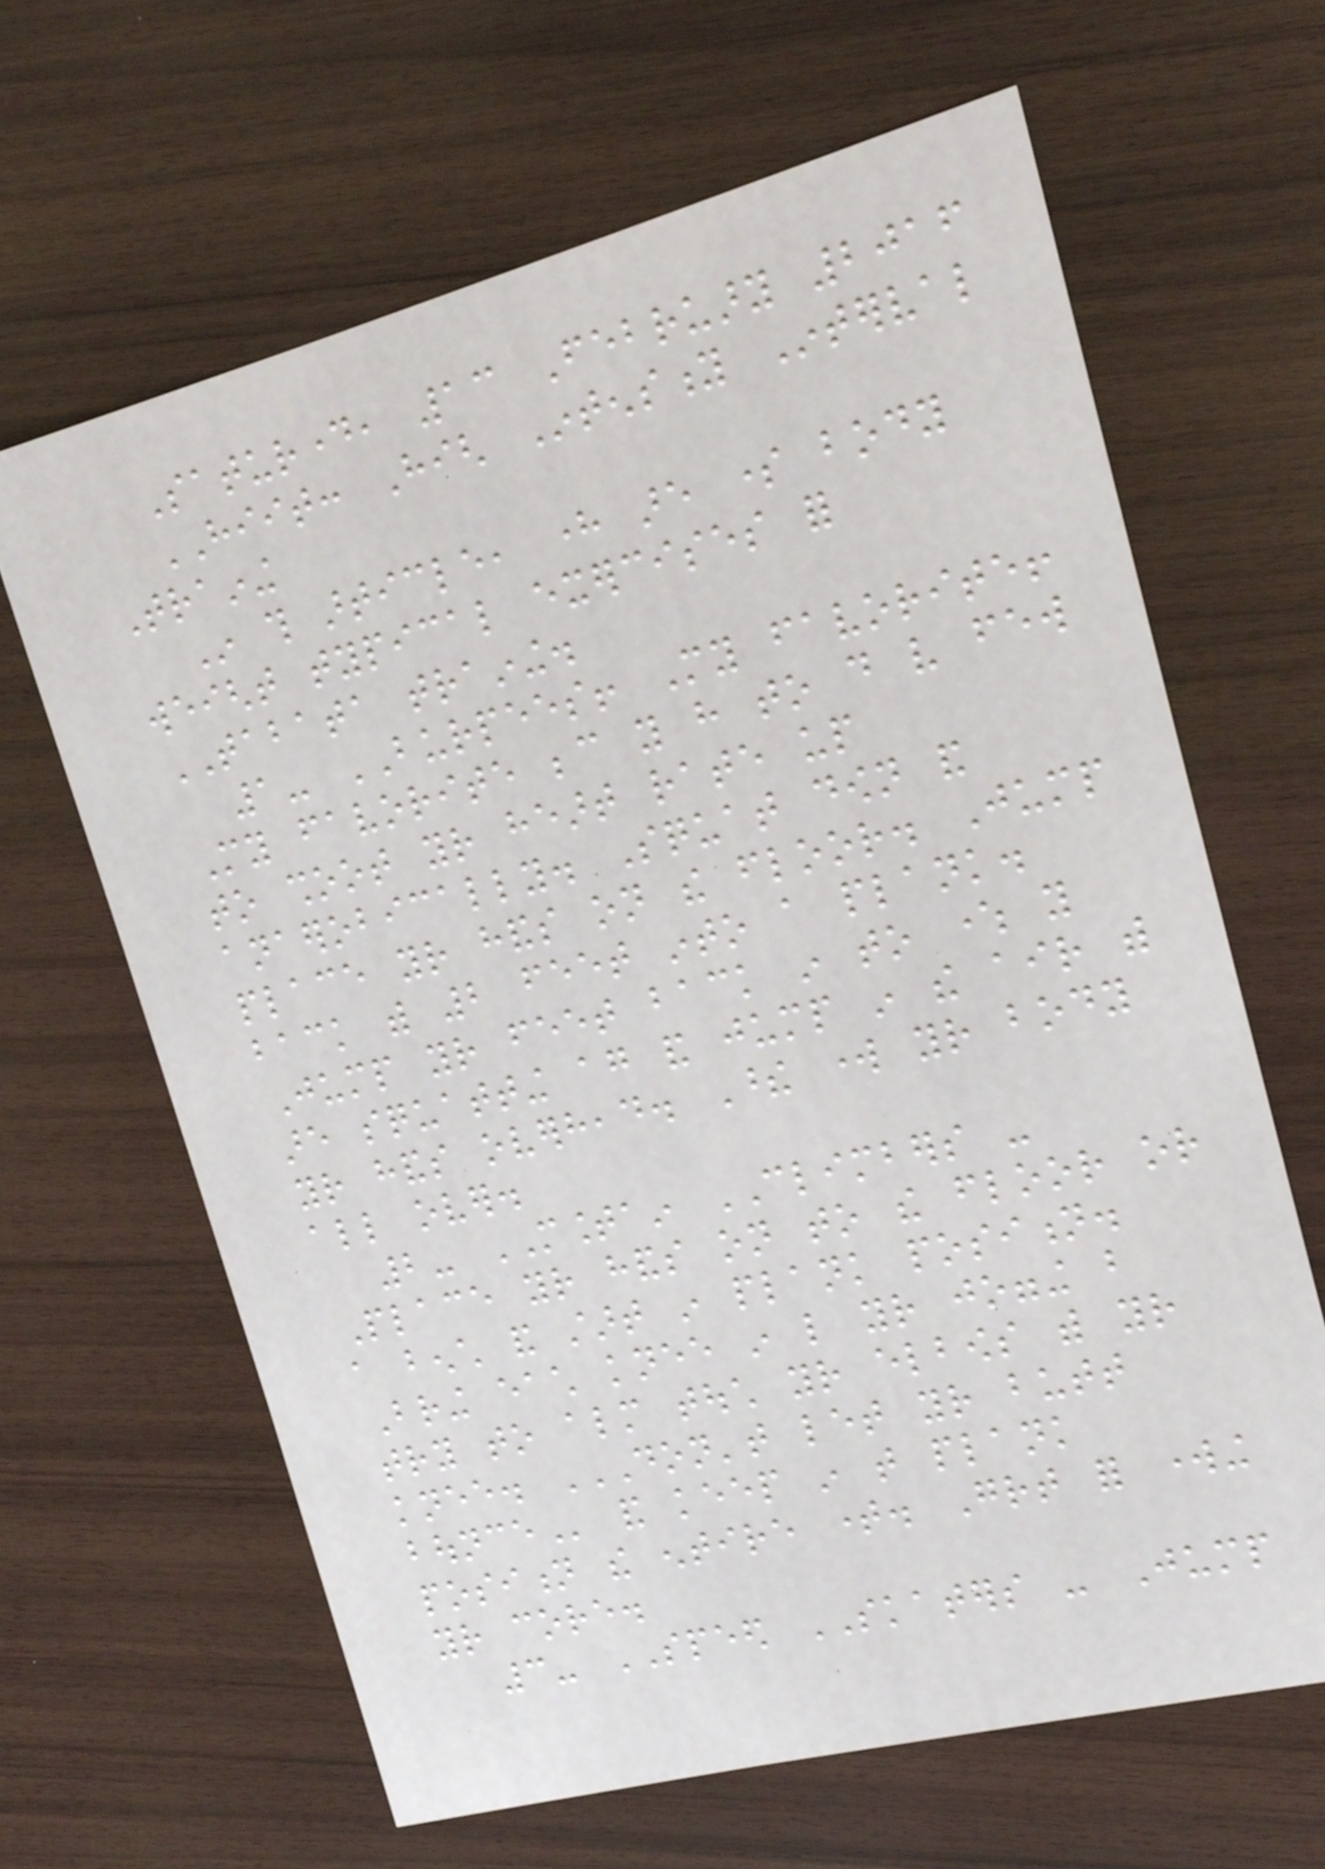Saturday, 13 February 2016
HIIT: High Intensity Interval
Training
In this article, here are some body
weight typical exercises for
TABATA training.
1- BURPEES! My favorite!
My favorite because you have to do very few
to shoot your heart rate up
anaerobically. Squat down and
place your hands on the floor. Jump
back with 2 feet into a plank.
Jump your feet back in to where you
are squatting again and jump in the air with
your hands overhead. These work your body
all over.
2- MOUNTAIN CLIMBERS -
Place your hands on to the floor or
a bench and start in plank position.
Bring each knee in like your jogging but
try to almost touch your elbows with your
knee. DON'T LET YOUR BUTT
BOUNCE and keep in that plank
position the entire time. Great for working
your core.
3- SPEED SKATERS - Jump
